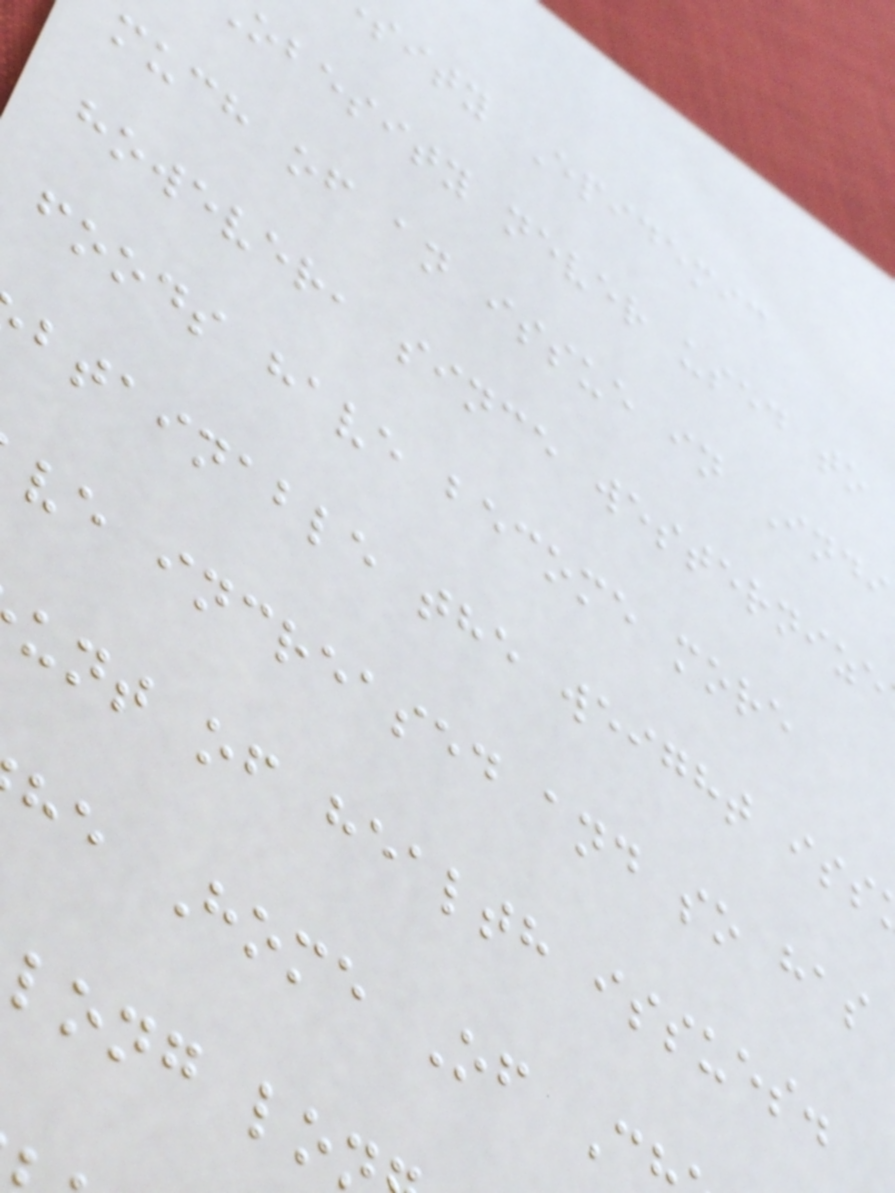sity Epidemic
obesity never used to
much of an issue in Indi
however, since westernize
foods have become more
btainable the weight iss
ve increased and so has
unt of health issues.
he Home Of C
long lo
